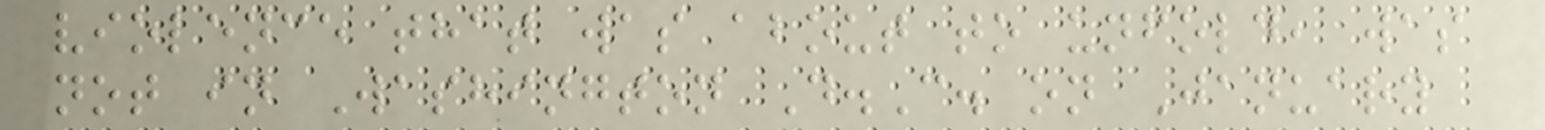violence that was about to unfold, was
not in Washington D.C. on January
